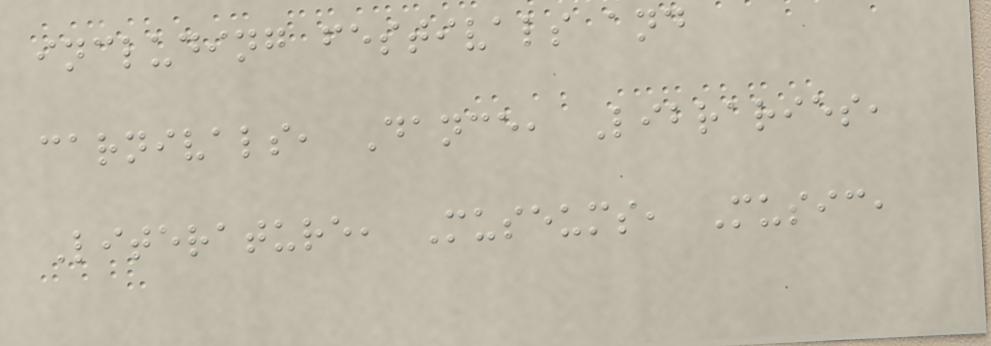including festivals and
carnivals, Dance, Libraries,
Literature, Museums, Music,
